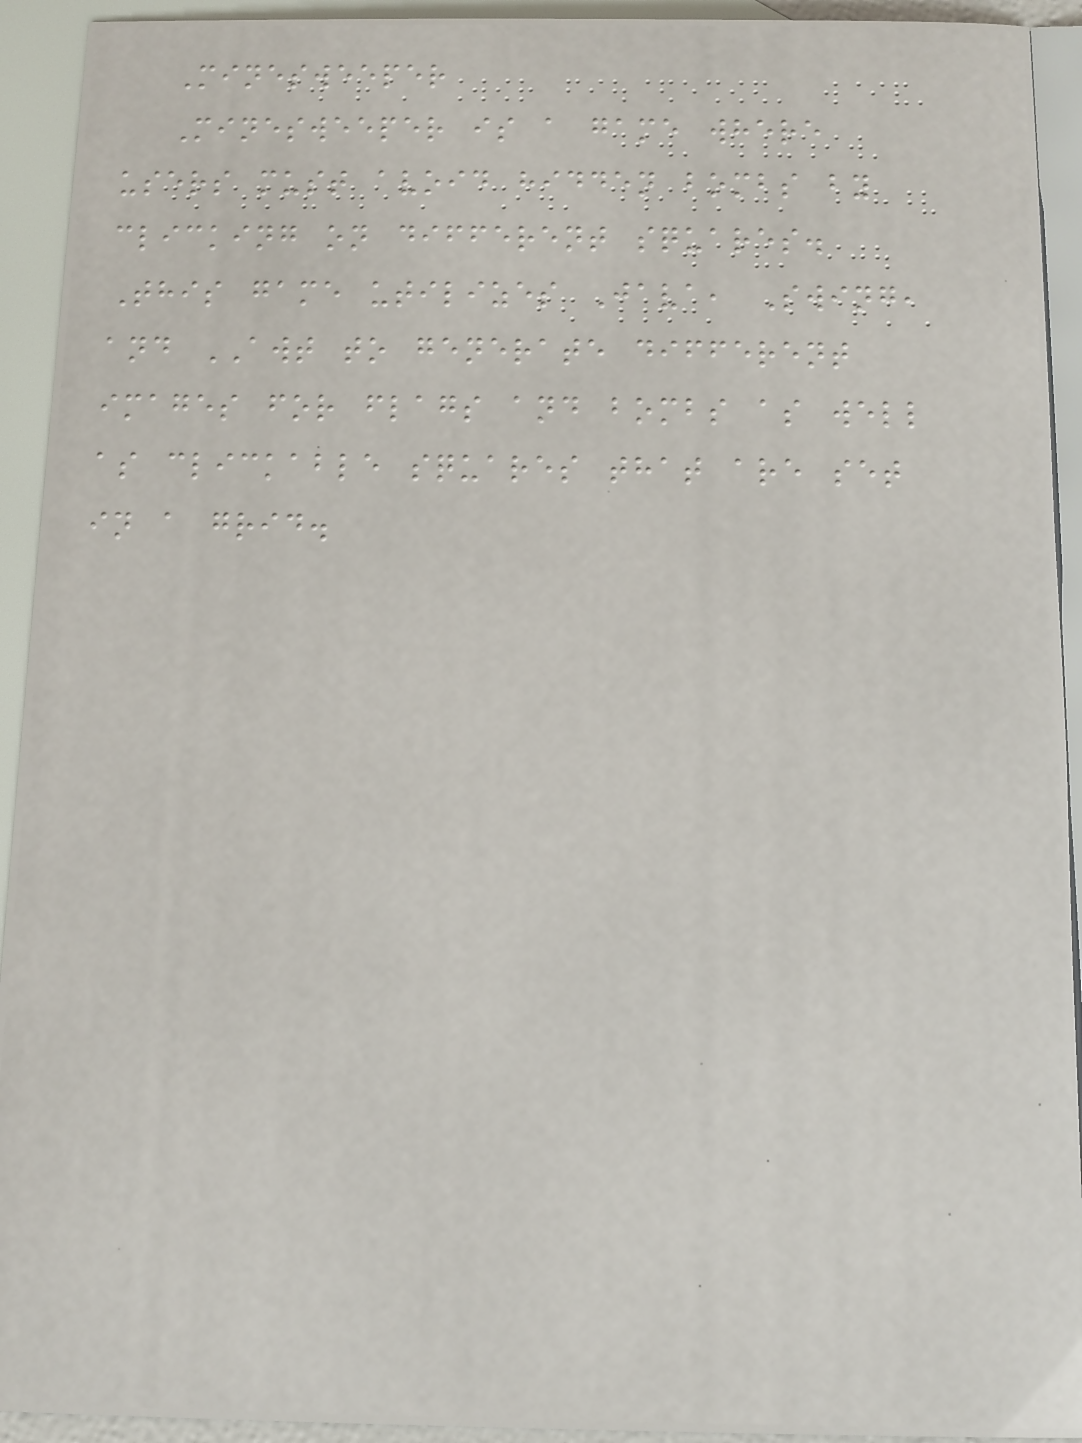Minesweeper
Minesweeper is a game where
users must avoid hidden bombs by
clicking on different squares.
This game utilizes Java, Swing,
and AWT to generate different
images for flags and bombs as well
as clickable squares that are set
in a grid.
